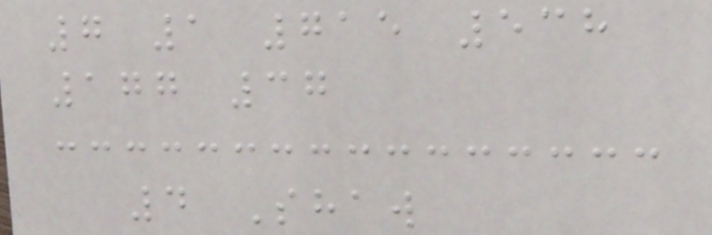7 1 715 538
177 37
4 Shaw
